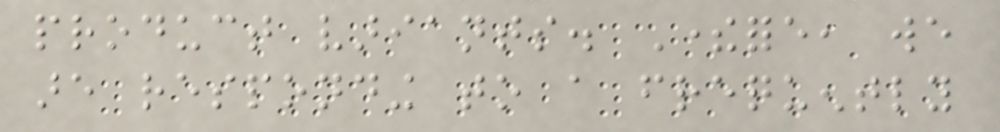product variants. Therefore, we
are responding to a frequently
